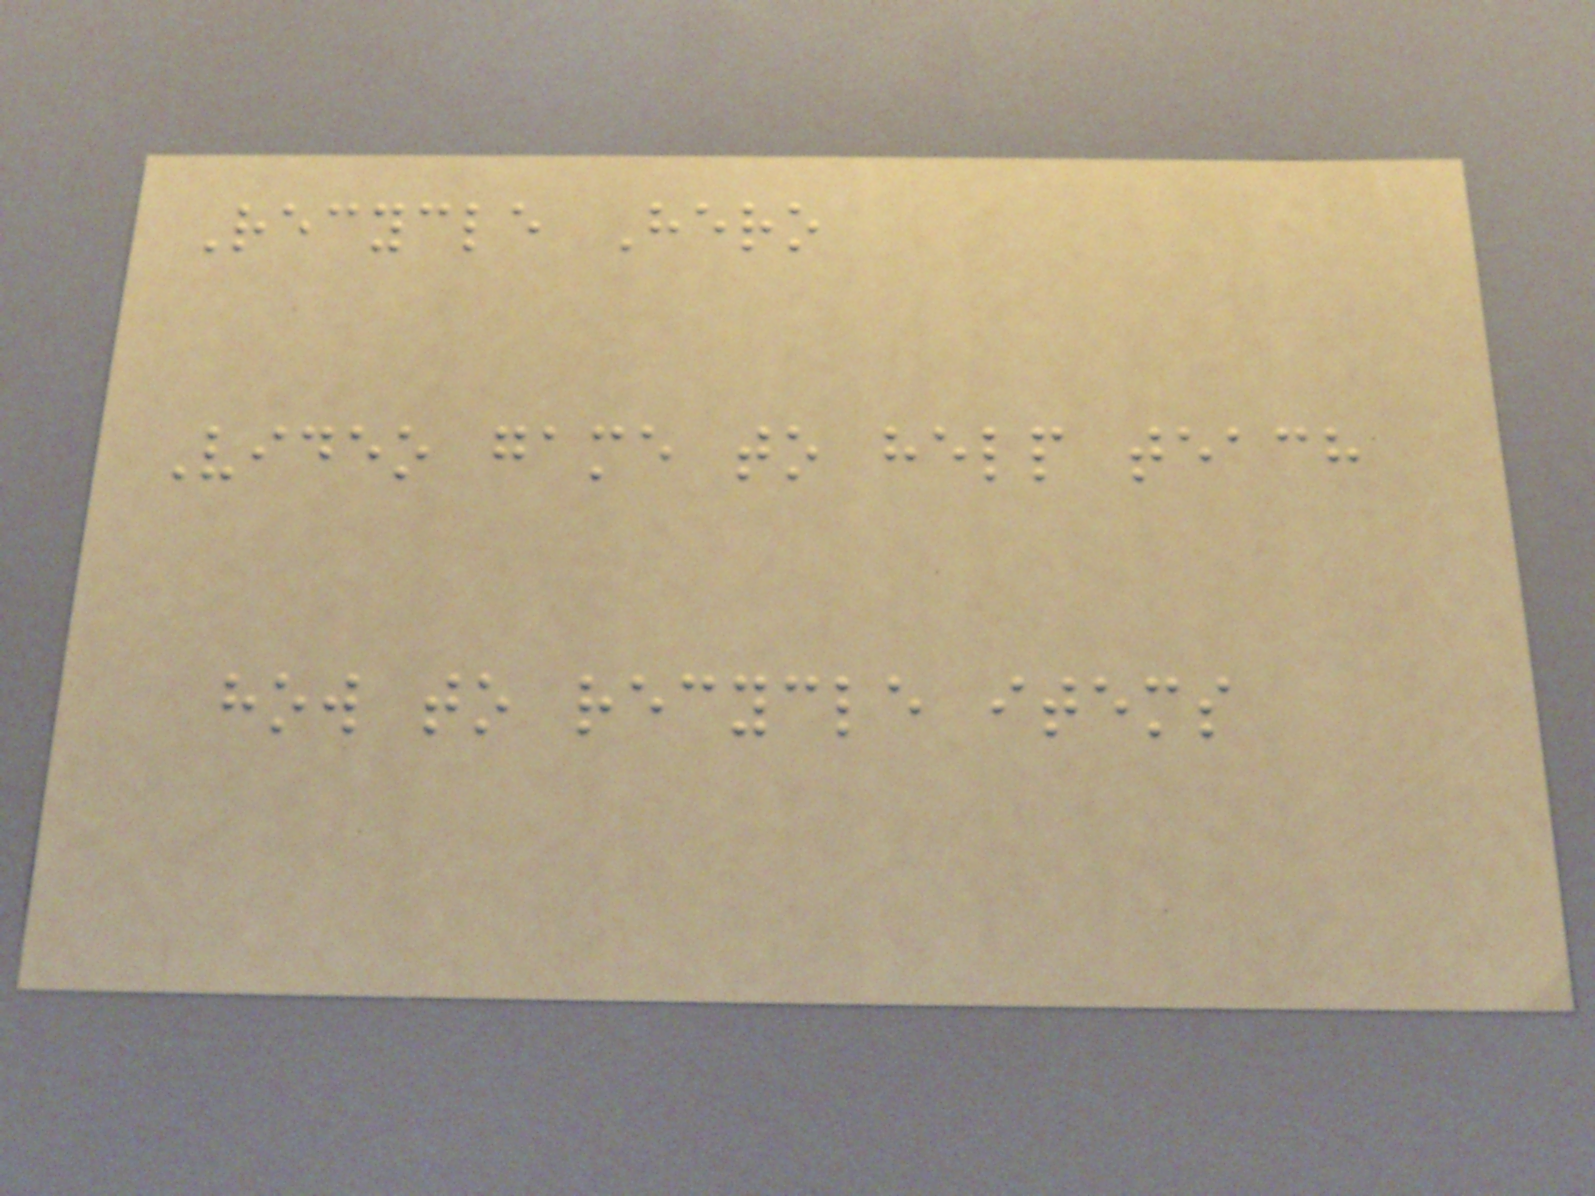Recycle Hero
Video game to help teach
how to recycle items
